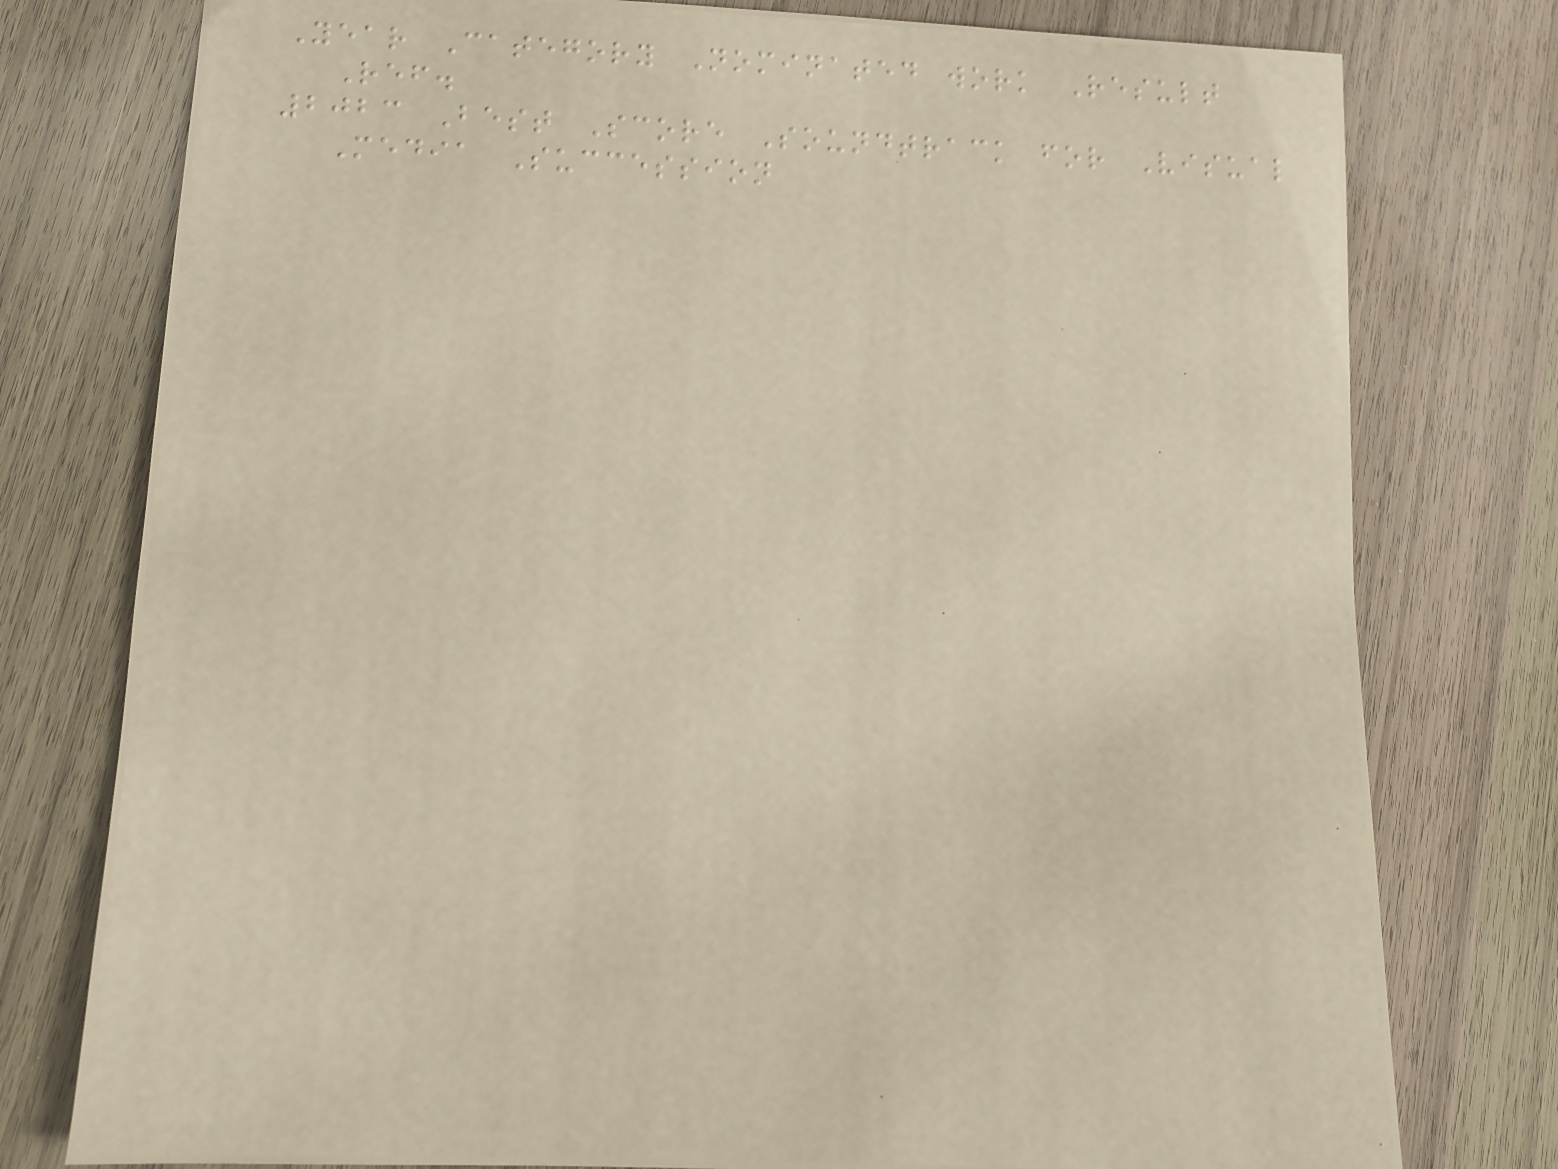Year Category Nominated work Result
Ref.
2023 Best Score Soundtrack for Visual
Media Succession
